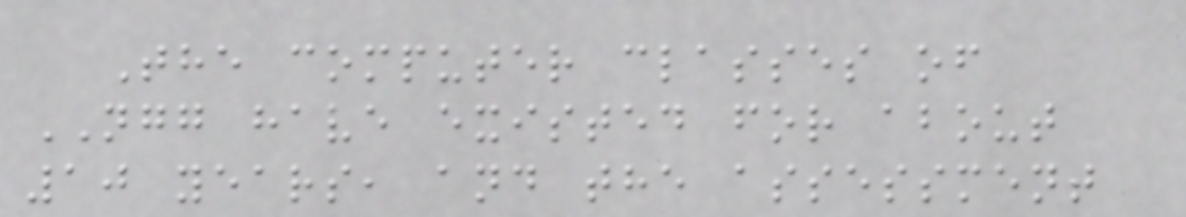The computer classes of
NGG have existed for about
10 years, and the assessment
